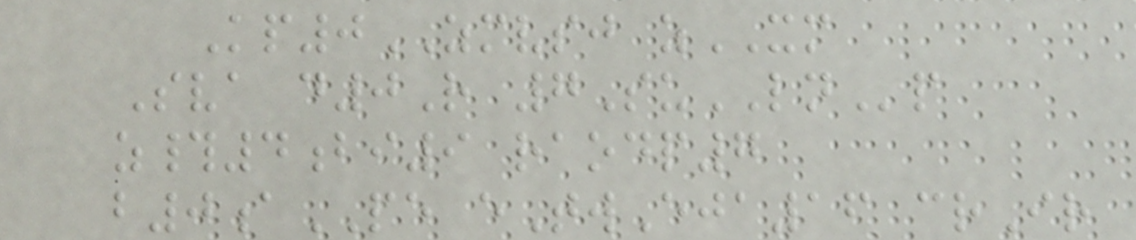Kp0ZMVSJ zXM
Sva d0R 7SuLNp
z#4bi9 raodp7
b0aPE eTwEja16 crIr
